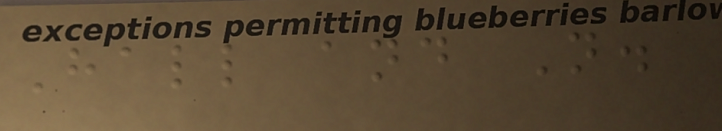Hall and N.
